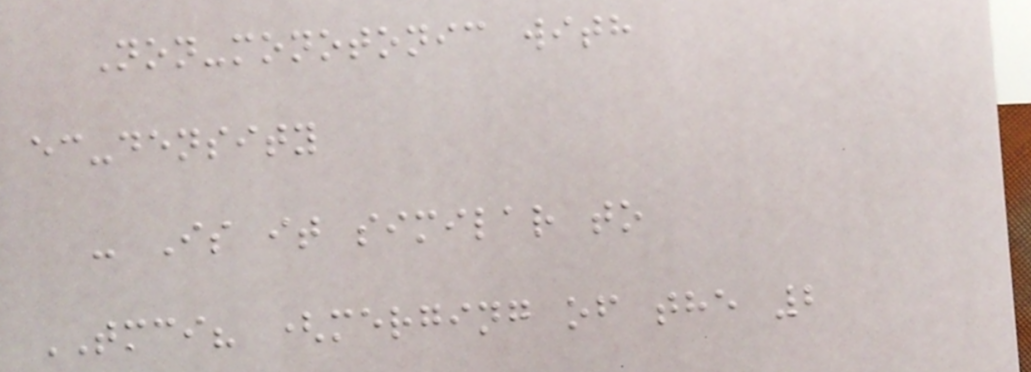Non-monotonic with
ec-density
- Is it similar to
TMCI? (merging of the 2
